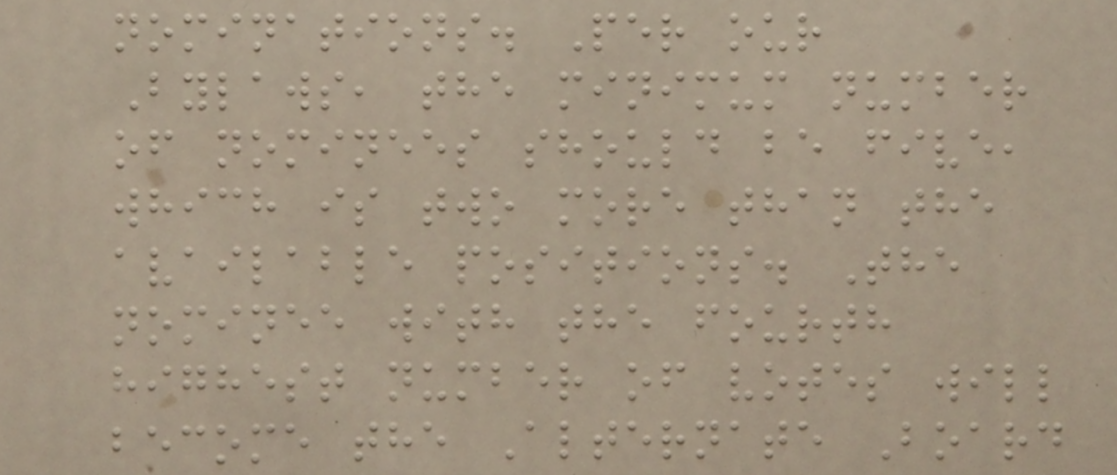nominations. Per our
Bylaws, the minimum number
of nominees should be five,
which is two more than the
available positions. The
nominee with the fourth
highest number of votes will
become the Alternate Board
